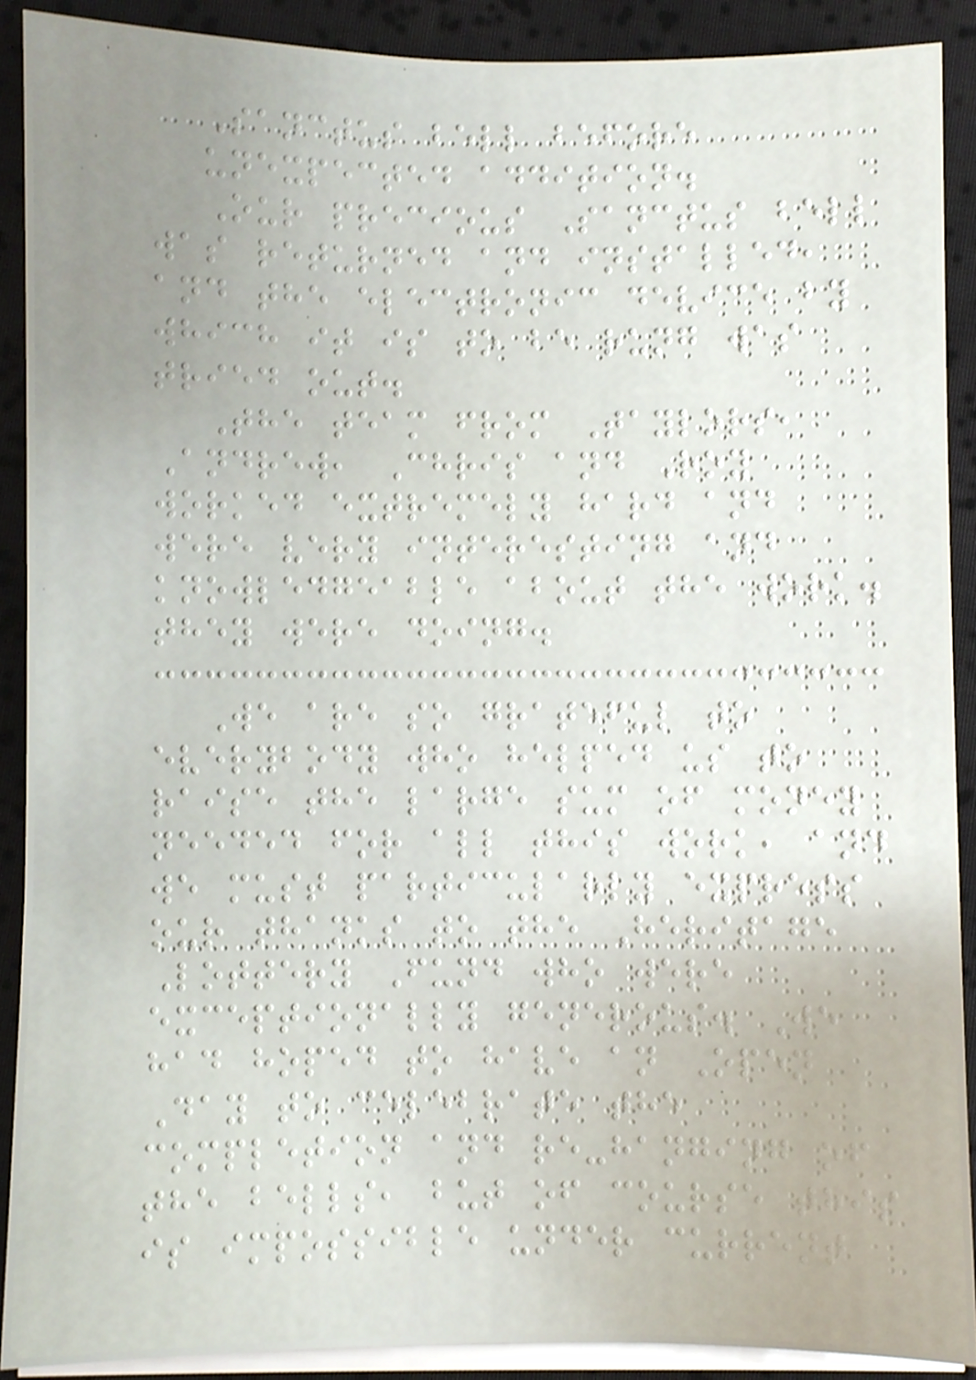Sanctus bell before
unexpected addition.
Our precious Sanctus bell
was returned and installed,
and the electronic device by
which it is to be rung was
tried out.
The team from Taylors,
Andrew, Chris and Roy
worked extremely hard and
were very interesting and
knowledgeable about the work.
they were doing.
We are so grateful to
everybody who helped us to
raise the large sum of money
needed for all this work, and
we must particularly express
our thanks to the Heritage
Lottery Fund who were
exceptionally generous. We
had hoped to have an Open
Day to celebrate the
completion and re-hanging of
the bells, but of course this
is impossible under current
